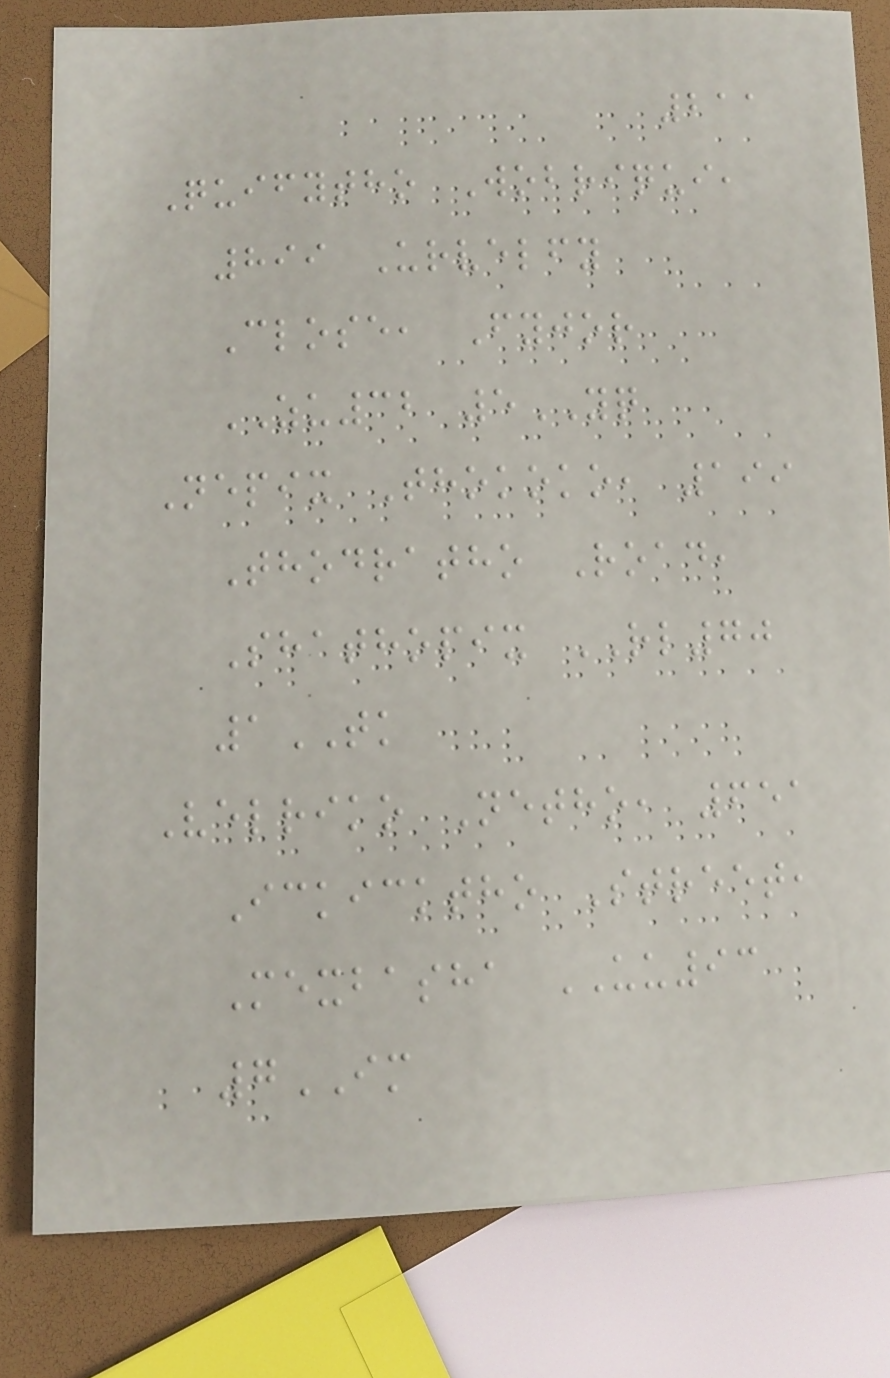211
Quifytho Wobriqui,
899 Urvelfy
Close, Fyjor
ZU32 5YQ
Nepix Thokoko, 199
Thodratho Road,
Shathopix RL70
1TK
Velriko Netho, 651
Ickicktho Street,
Mexbasha UU93
7IM
